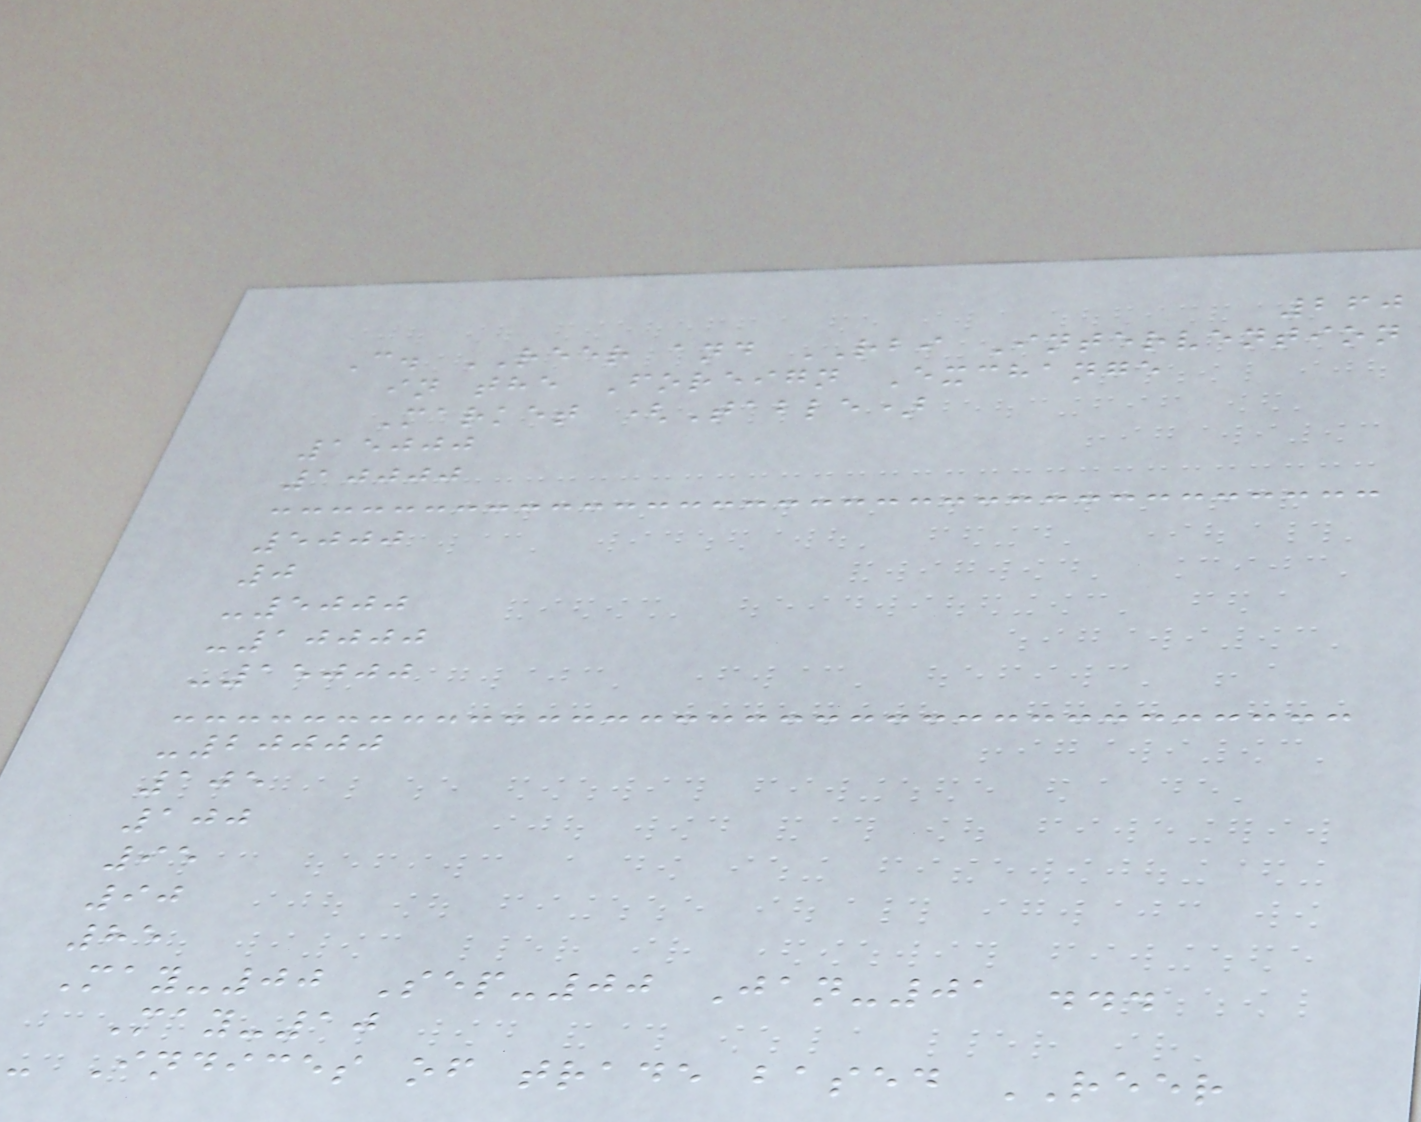260
C. REER and RBI Intervention
in the Foreign Exchange
Market (Table)
15000
10000
5000
0
-5000
-10000
-15000
-20000
105
100
95
90
85
May-00 Sep-00 Jan-01 ...
May-10
- Indices of trade based REER
